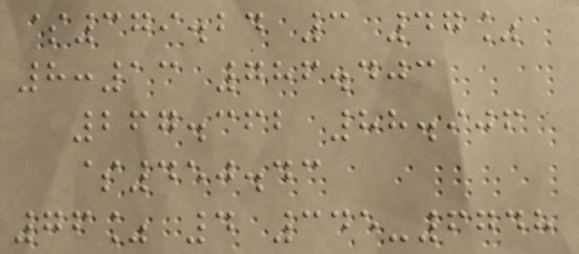$379.24 3 47%
8:13 786.403
267.362 88.906
$450.43
76% 4 345-6748
